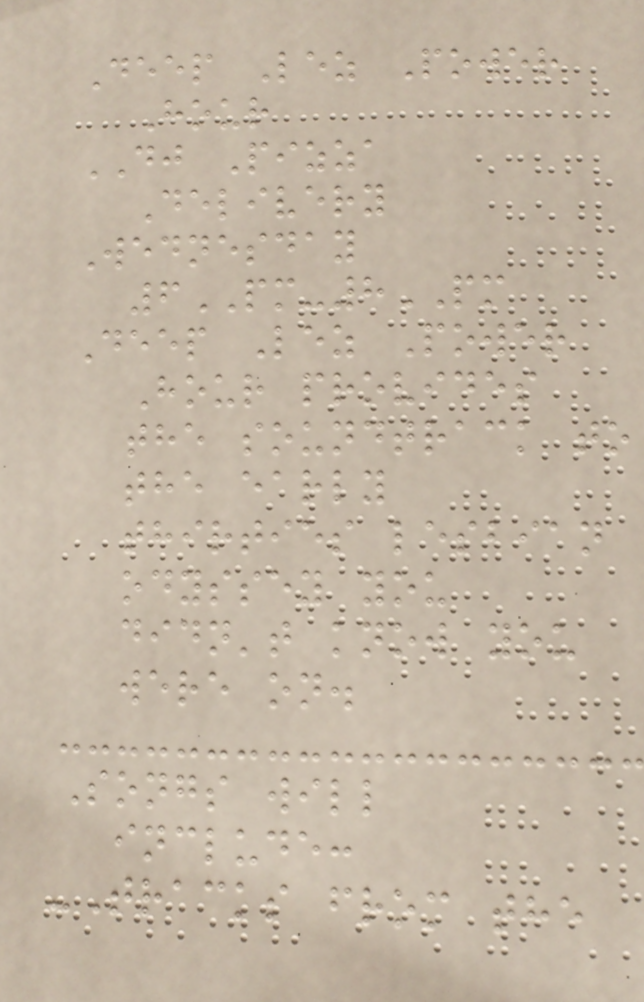Deep Lez Power
Hour
DJ Pizza
Delivery
Wednesday
6PM-8PM
Deep Lez Power
Hour provides
the soundtrack to
the early
thirties lesbian
odyssey you
didn't know you
were on.
Songs will
include:
-Tracks from the
